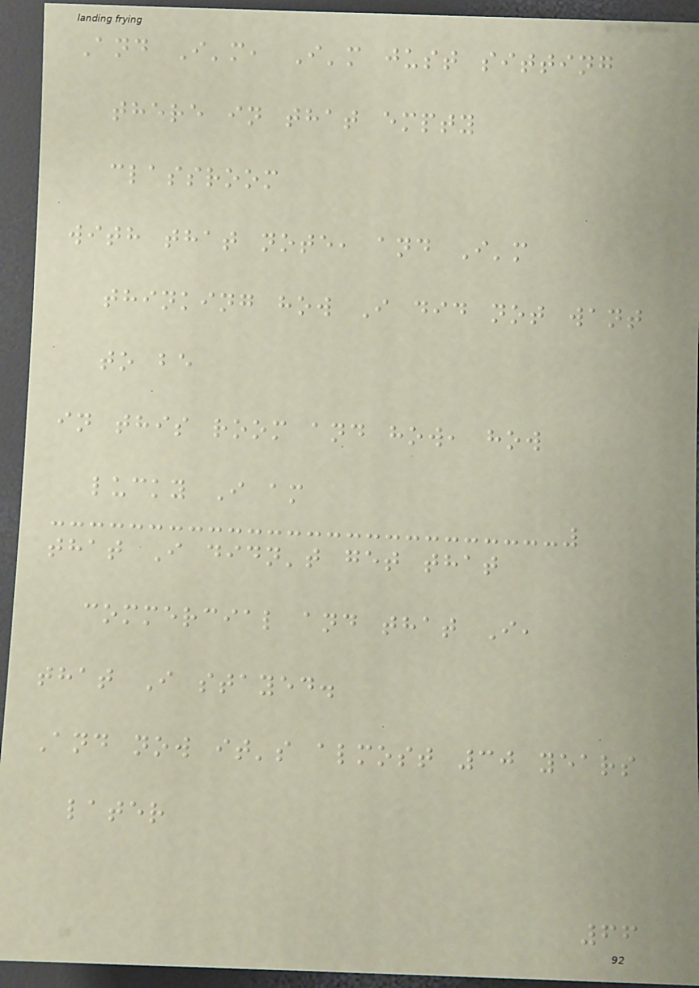And I'm, I'm just sitting
there in that empty
classroom
with that note, and I'm
thinking how I did not want
to be
in this room and how, how
lucky I am
that I didn't get that
commercial and that I,
that I stayed.
And now it's almost 30 years
later
66
